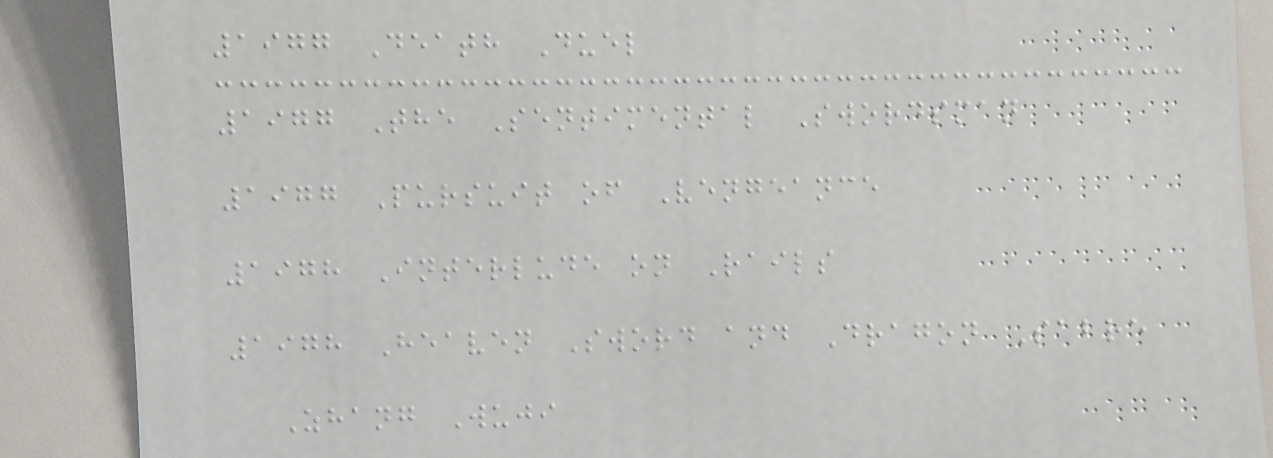1977 Death Duel
1977 The Sentimental Swordsman
1977 Pursuit of Vengeance
1978 Interlude on Rails
1978 Heaven Sword and Dragon Sabre
Zhang Wuji
